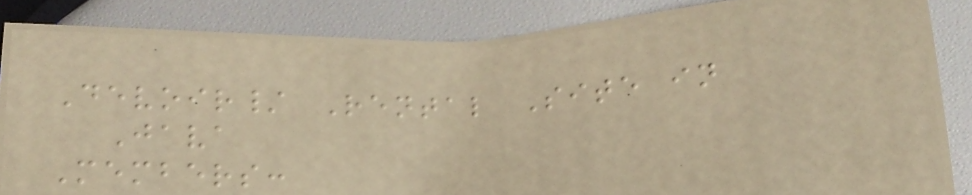Devoir/ Rental Site in
Java
Members:
